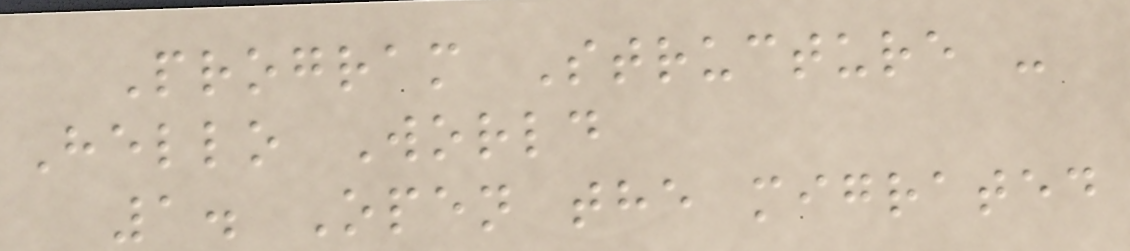Program Structure -
Hello World
1. Open the migrated
